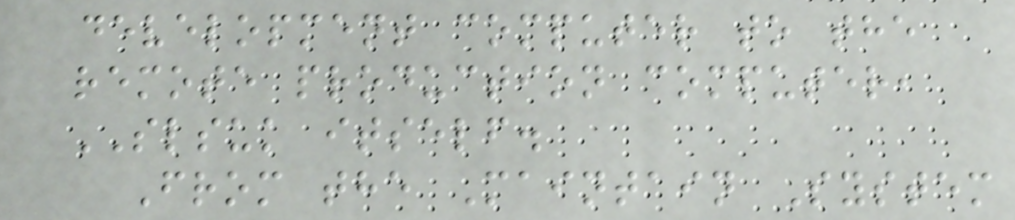development computer to the
remote production computer,
SLSUK itself.
From the Maintain System
